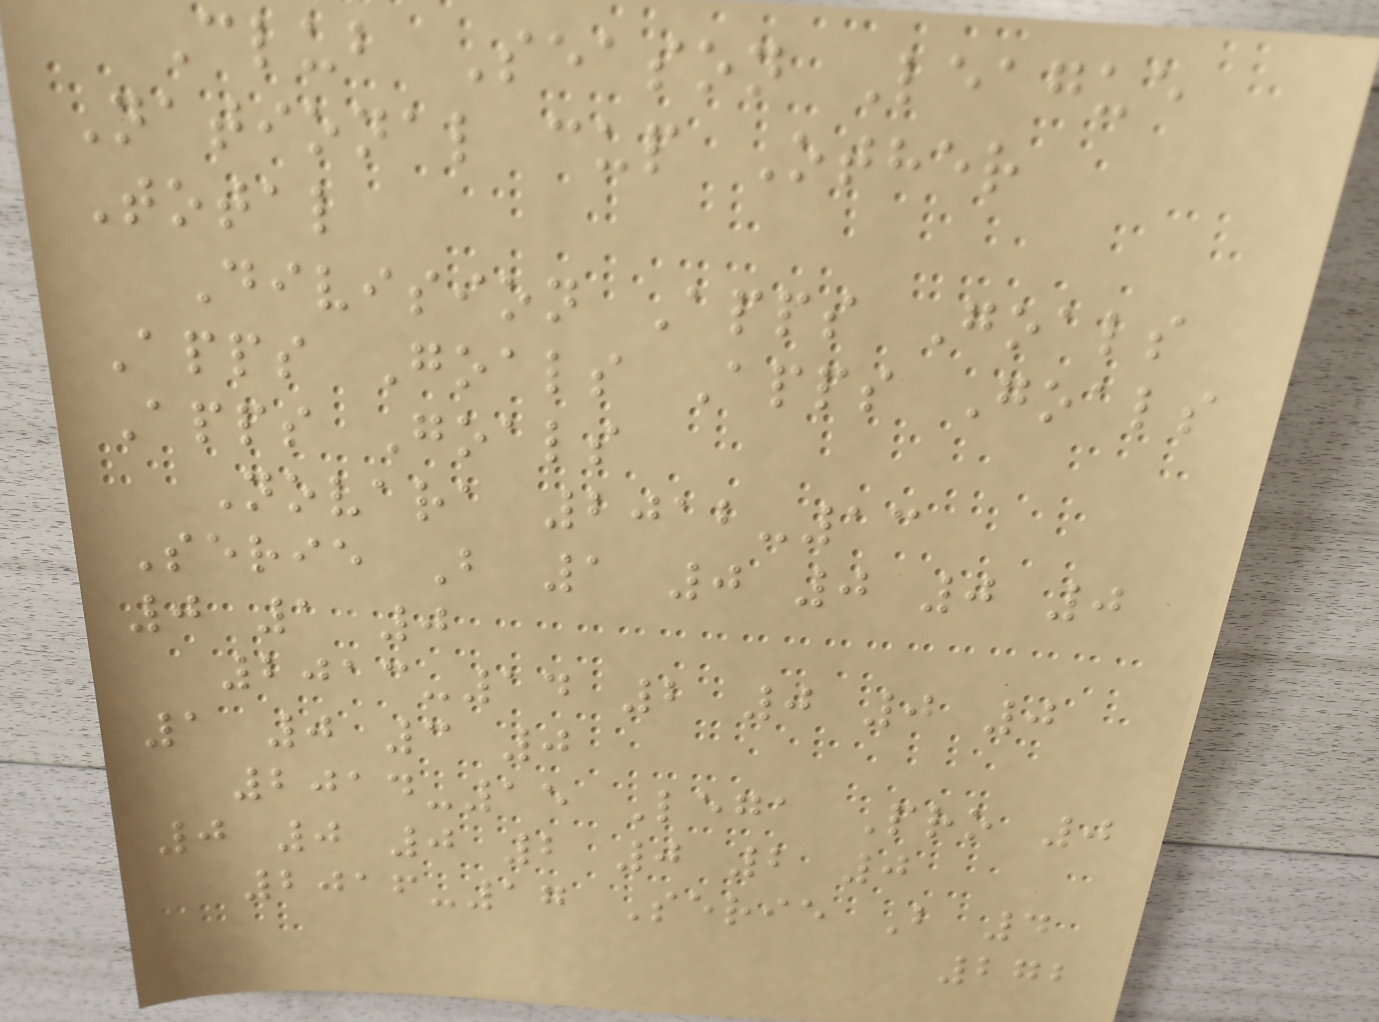Club Season League
National cup Other
Total
Division Apps Goals
Apps Goals Apps Goals
Apps Goals
Novara 2012-13
Serie B 1 0 0 0 0
0 1 0
2013-14 2 0 0 0
1 0 3 0
2014-15 Lega Pro 0
0 0 0 2 0 2 0
2016-17 Serie B 4
272
